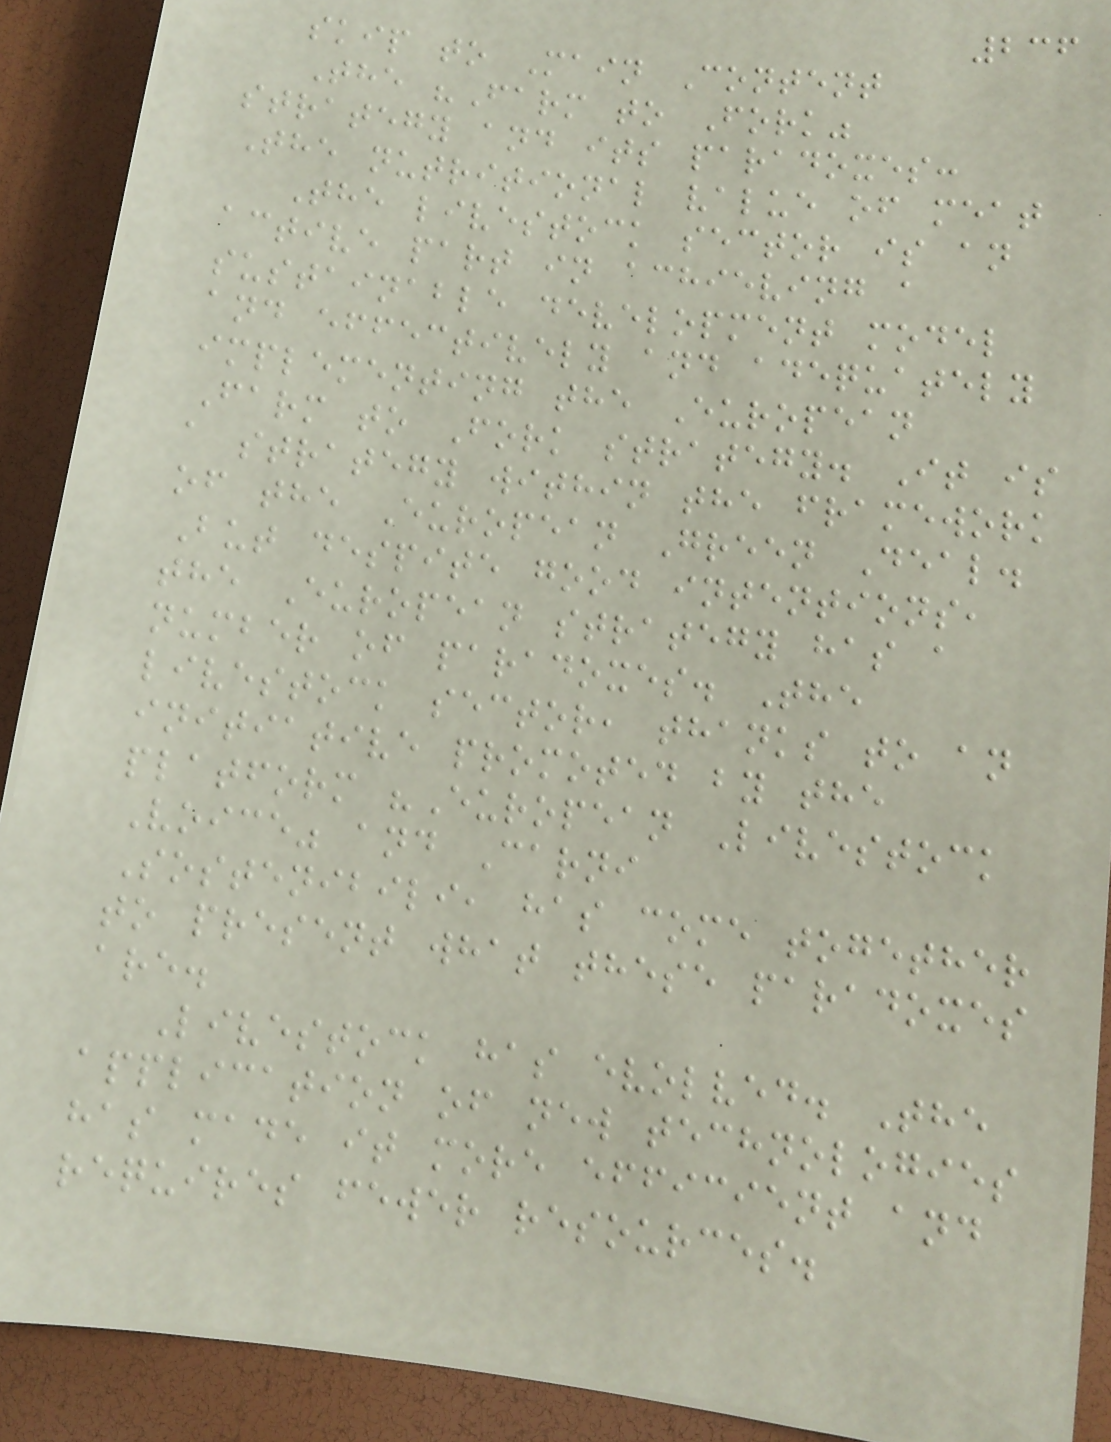236
skip to Main Content
The "Farm to Fork"
strategy and its paradoxes:
The nutritional value of meat
The livestock sector is an
active part in achieving a
sustainable development model
and effectively and adequately
implementing the European
Farm to Fork strategy. It is
a strategy within the framework
of the European Green Deal.
But despite good intentions,
the European strategy has a
number of paradoxes. The
livestock sector, thanks to an
initiative promoted by the
platform "European Livestock
Voice" and Carni
Sostenibili, has come together
to present what these paradoxes
are.
Livestock has evolved. The
application of new technologies
has made it more efficient and
requires fewer resources.
